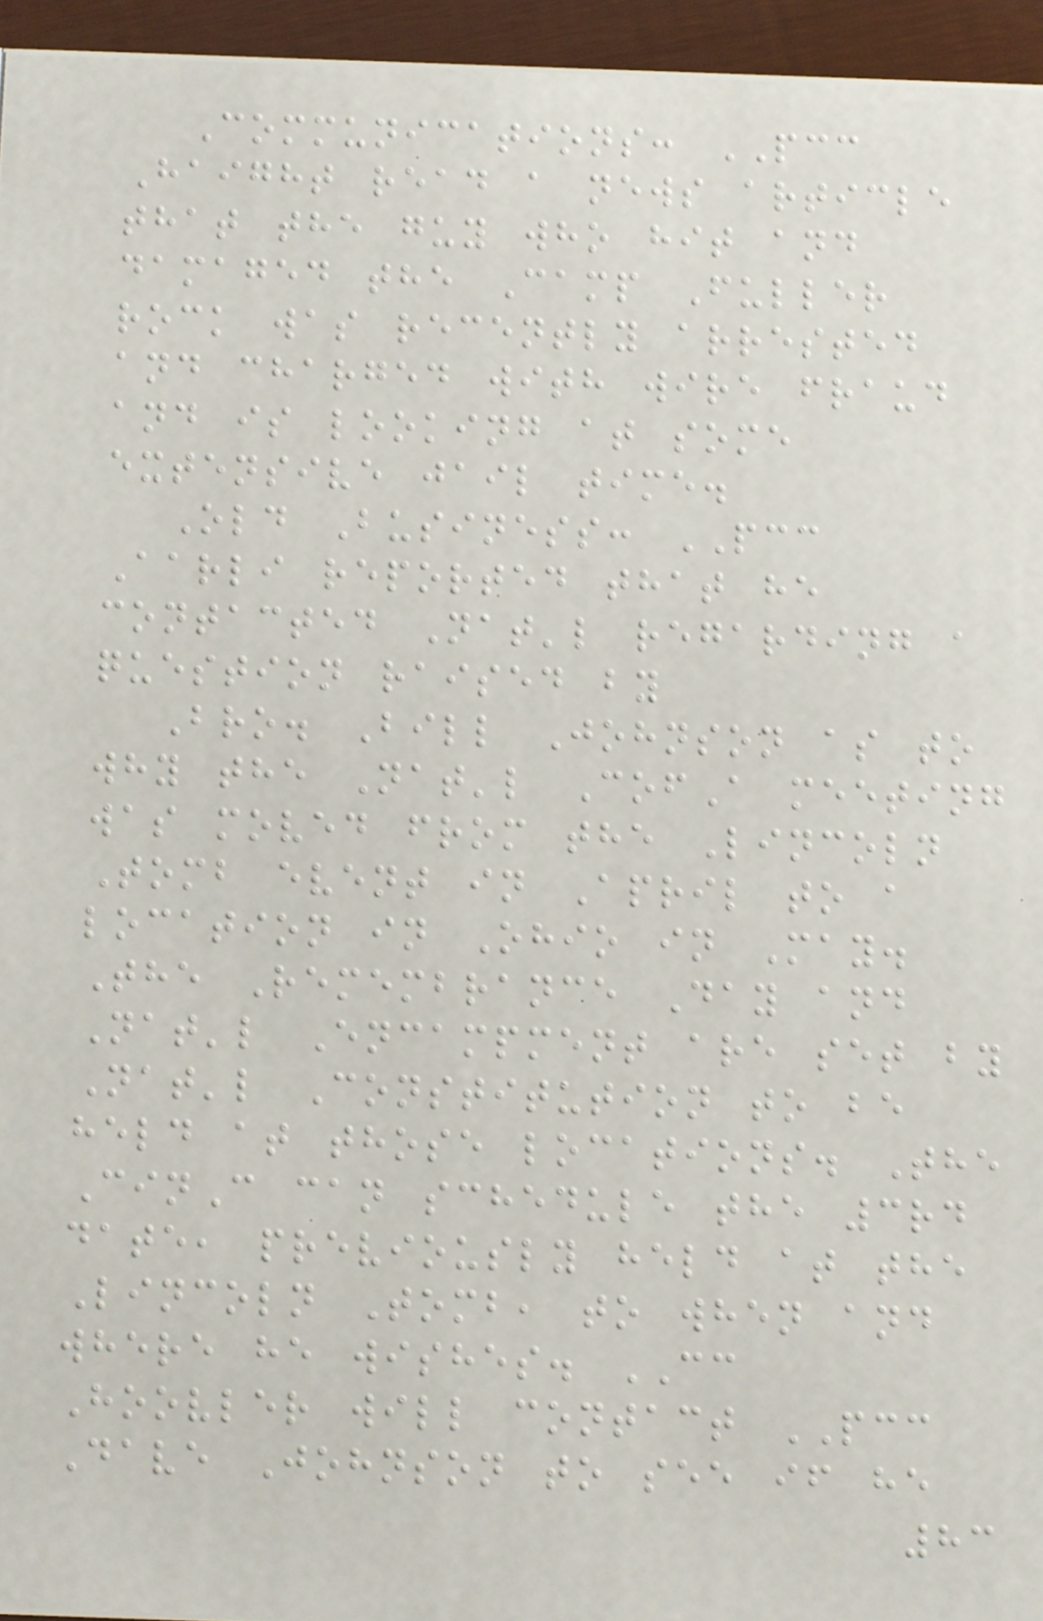Communications: PCC
Haight read a news article
that the guy who hit and
damaged the Camp Fuller
rock was recently arrested
and charged with wire fraud
and is looking at some
extensive jail time.
Old Business: PCC
Aarli reported that he
contacted Nat'l regarding a
question raised by
Bro. Bill Johnson as to
why the Nat'l CofA meeting
was moved from the Lincoln
Tomb event in April to a
location in Ohio in May.
The Remembrance Day and
Nat'l Encampment are set by
Nat'l Constitution to be
held at those locations. The
CinC can schedule the 3rd
date, previously held at the
Lincoln Tomb, to when and
where he wishes. CC
Hoovler will contact PCC
Dave Johnson to see if he
83
